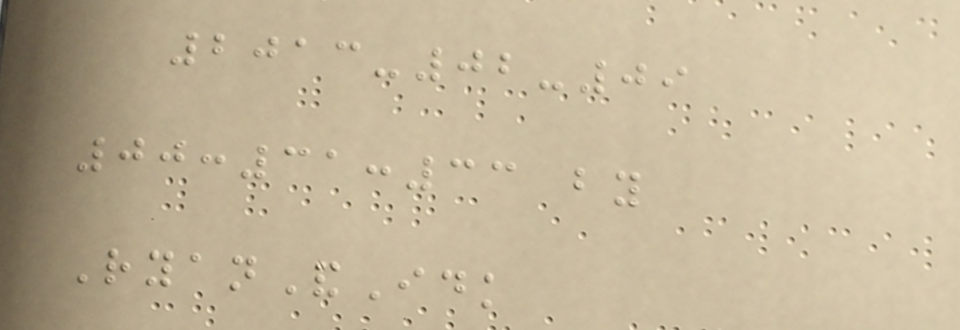2013-02-09
00:31:33 by
RyanAndIdk
